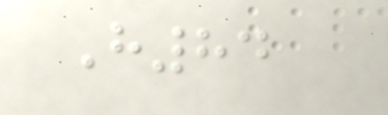H84
